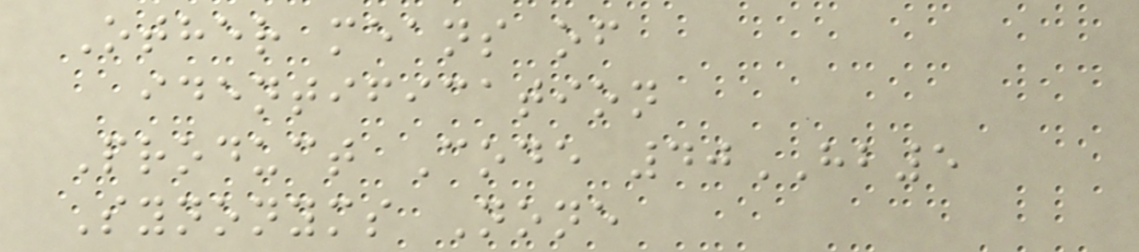Other means of
identification
Product Code 40HB5
Synonyms None
